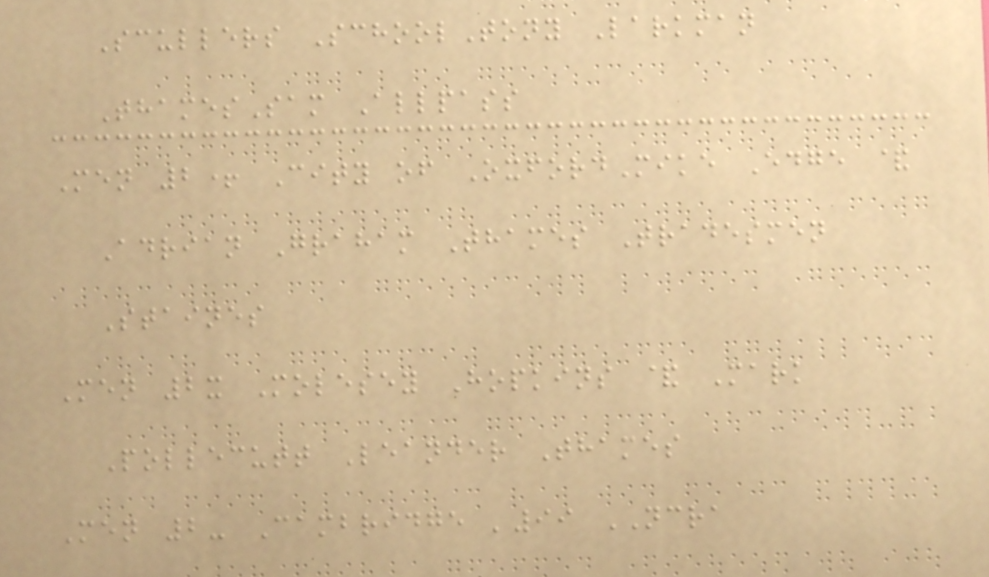Scullers SchoolTony Larkman
ThamesSam Allpass
Men 2+ City of OxfordMike Edge &
Adrian Graham Thames Tradesmen
Staines
Men 2x Molesey Hopkins & Mark
Pollecutt Leander Thames
Men 2- Cambridge '99 NCRA
